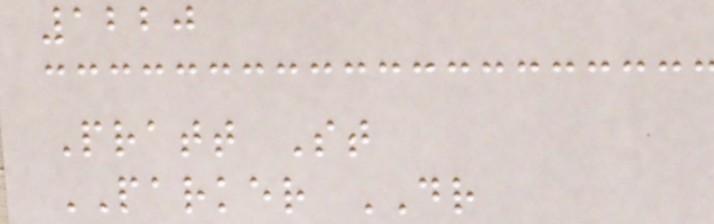1220
Pratt St
PARKER DR
